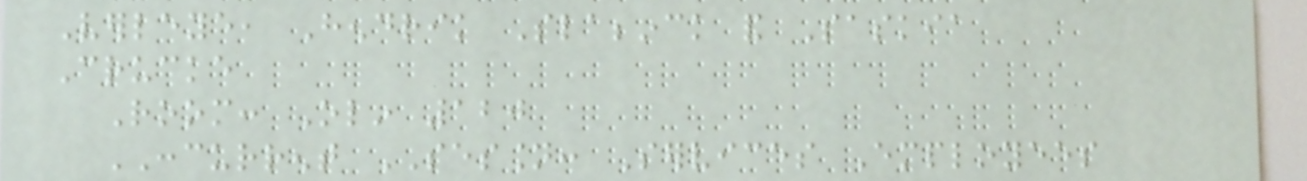Verleye, Hendrik Slabbinck and Saskia
Crucke
Room: Olin 120
CONCURRENT SESSION: Services Employees
